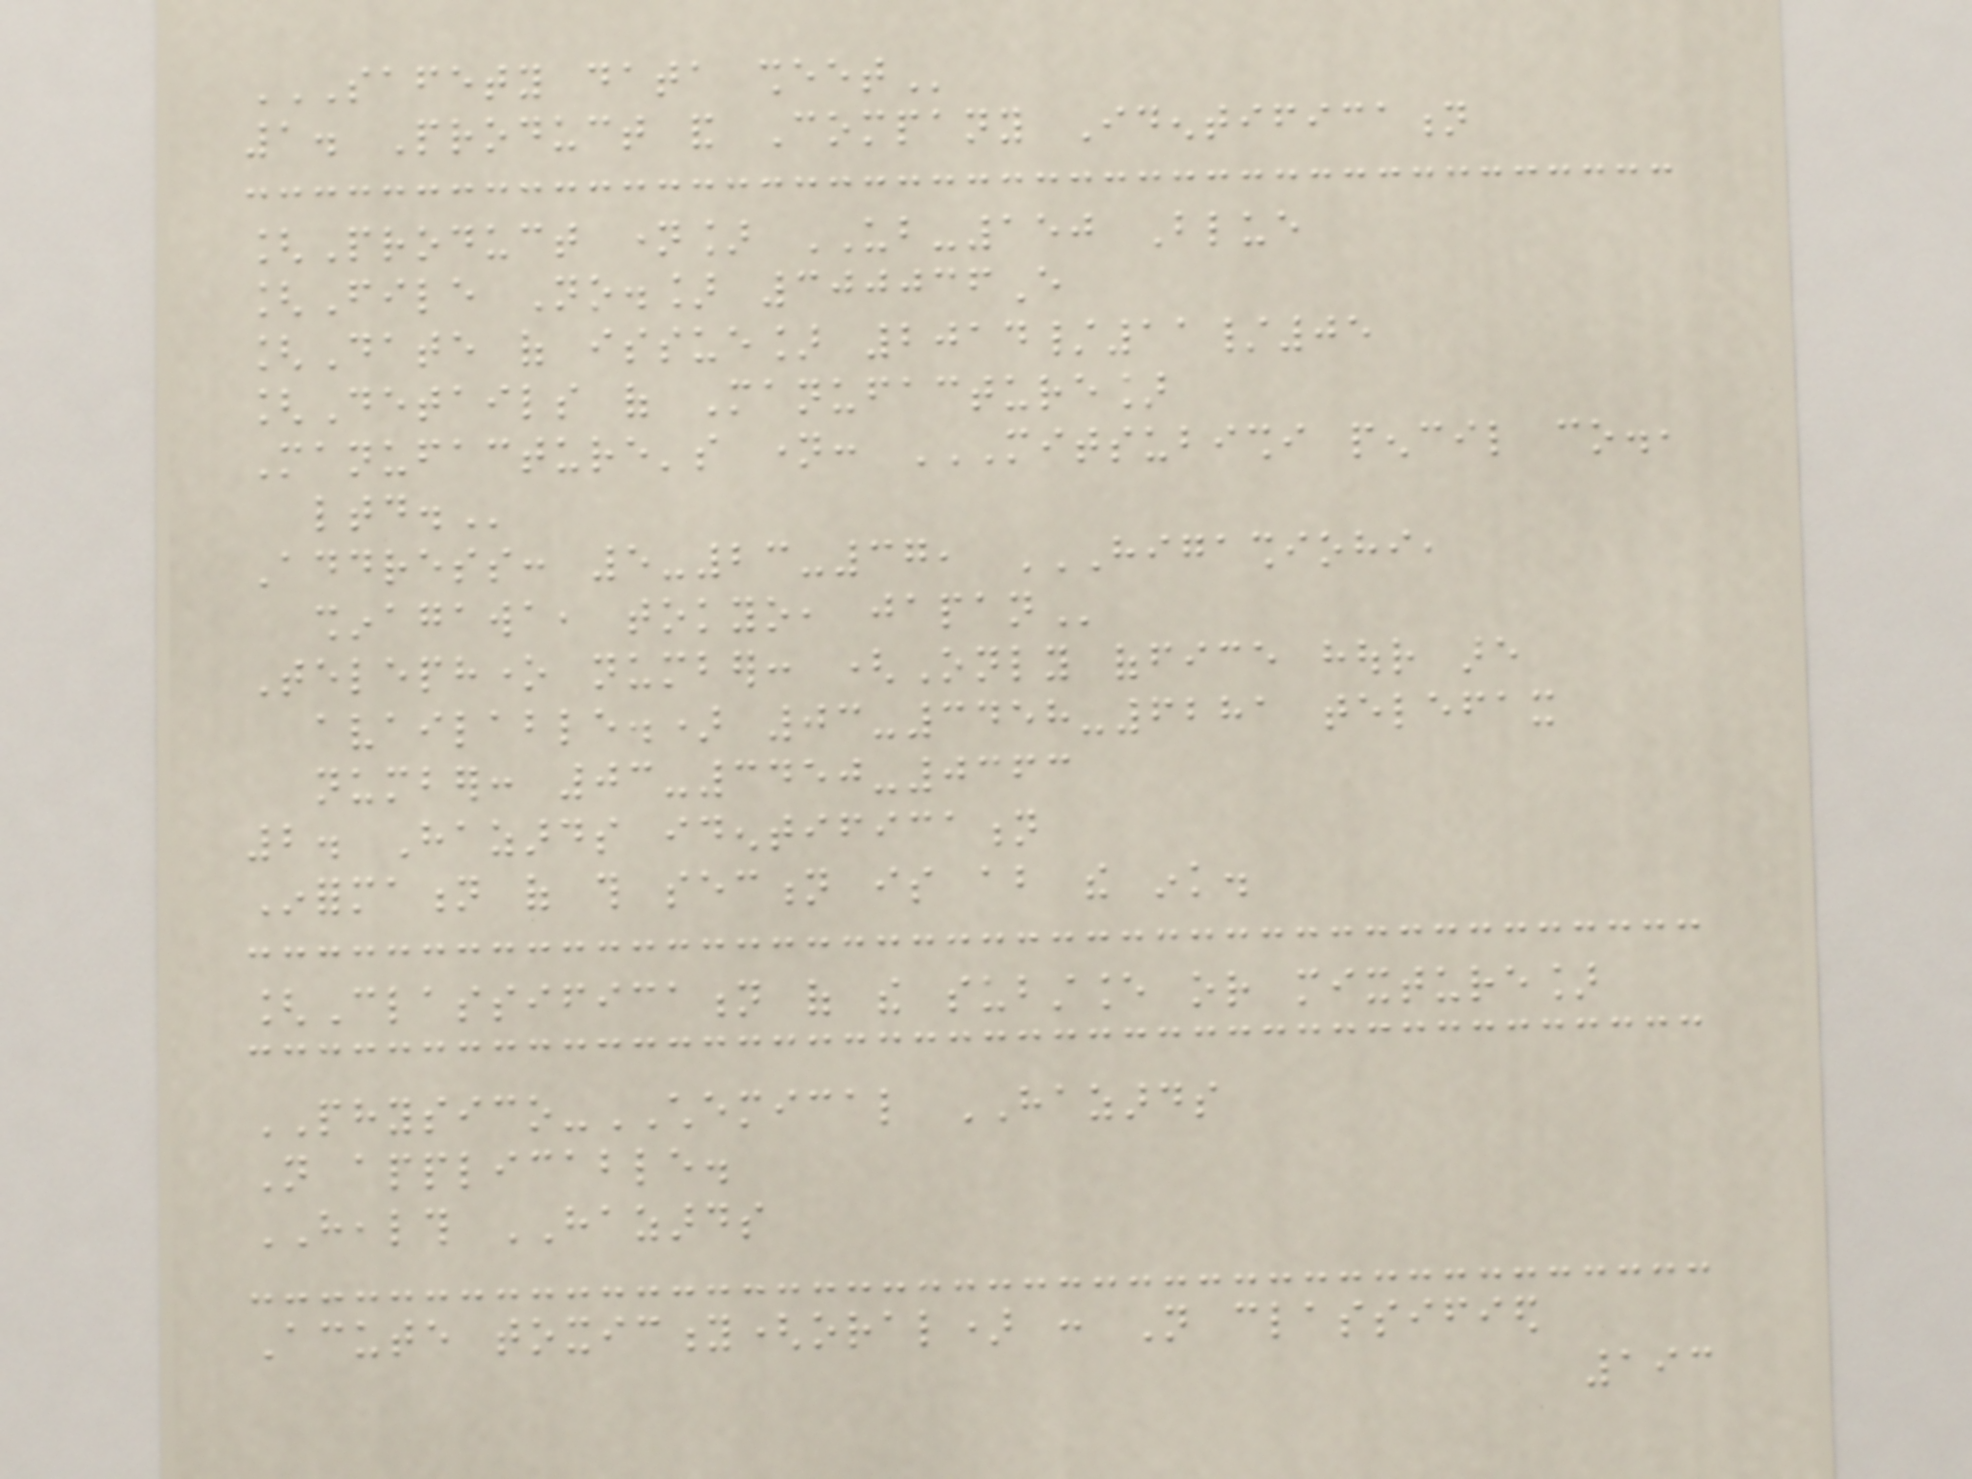SAFETY DATA SHEET
1. Product and Company Identification
[Product name] UB-150 Blue
[File No.] 300036E
[Date of issue] 2014/11/05
[Details of Manufacture]
Manufacture's name: MITSUBISHI PENCIL CO.,
LTD.
Address: 5-23-37, HIGASHIOHI,
SHINAGAWA, TOKYO, JAPAN
Telephone number: (Only office hour are
available.) 03-3458-6281 telefax
number: 03-3450-0363
2. Hazards identification
Information of this section is about the ink.
[Classification of the substance or mixture]
PHYSICO-CHEMICAL HAZARDS
Not applicable.
HEALTH HAZARDS
Acute toxicity(oral) : Not classified
193
